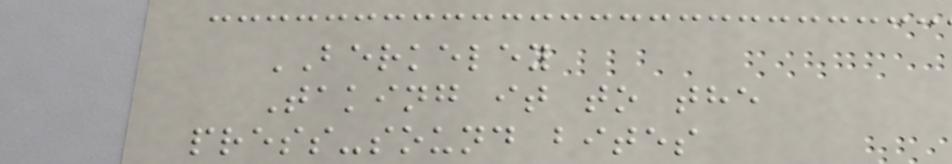BERKELEY
Taking it to the
press-sound bites
